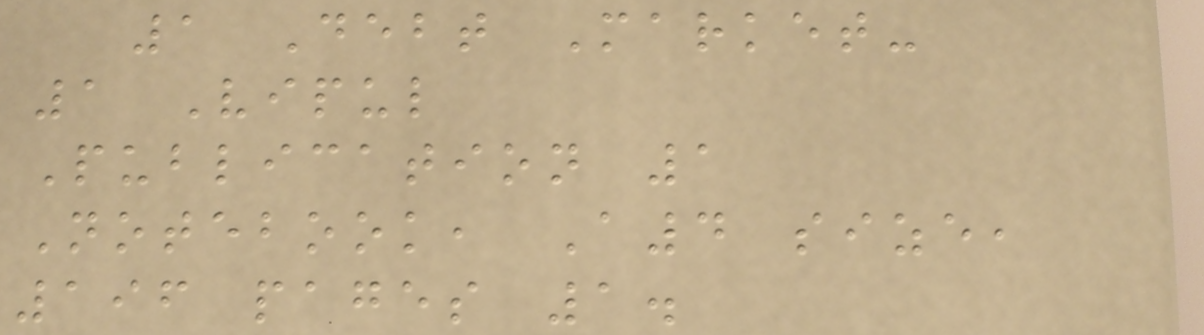1 Debt Market-
1 Vipul
Publication 1
Notebook, A4 size,
196 pages 1.
